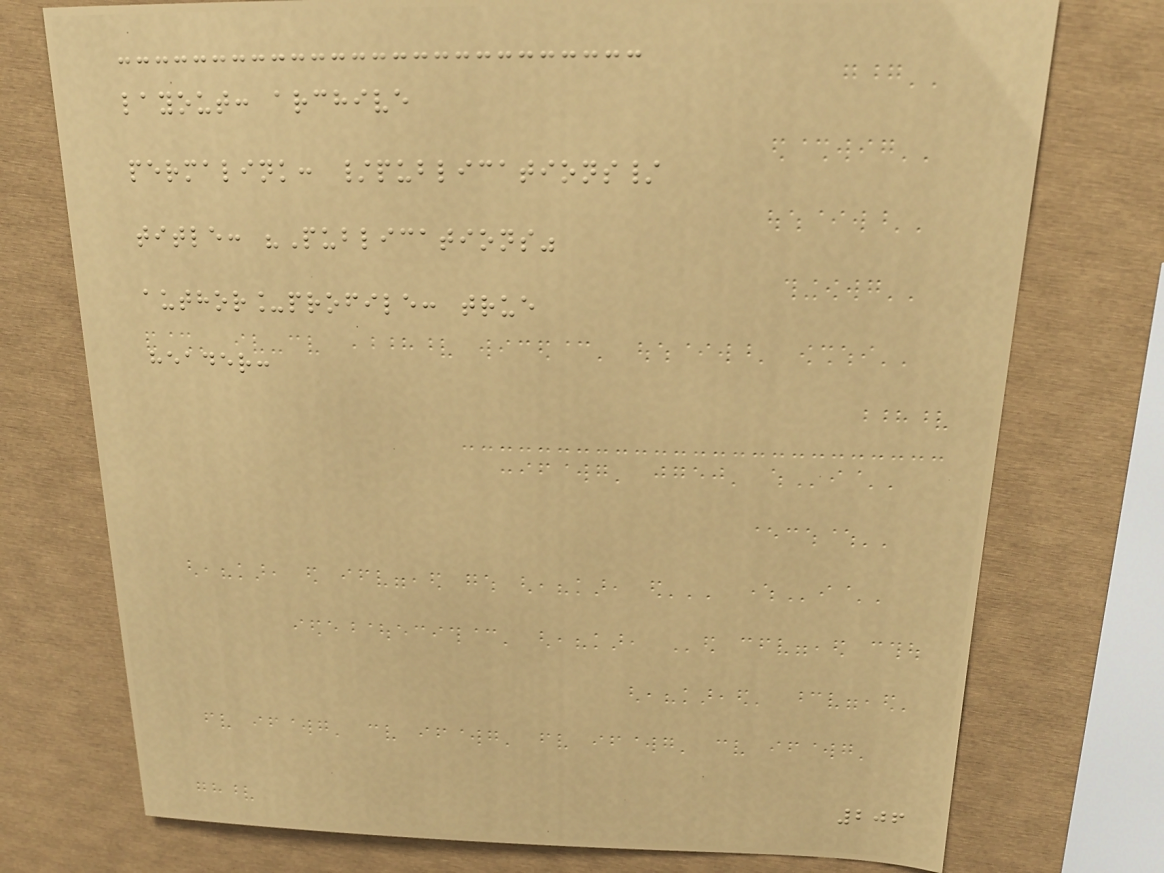layout: archive
permalink: /publications/
title: "Publications"
author_profile: true
header:
206
